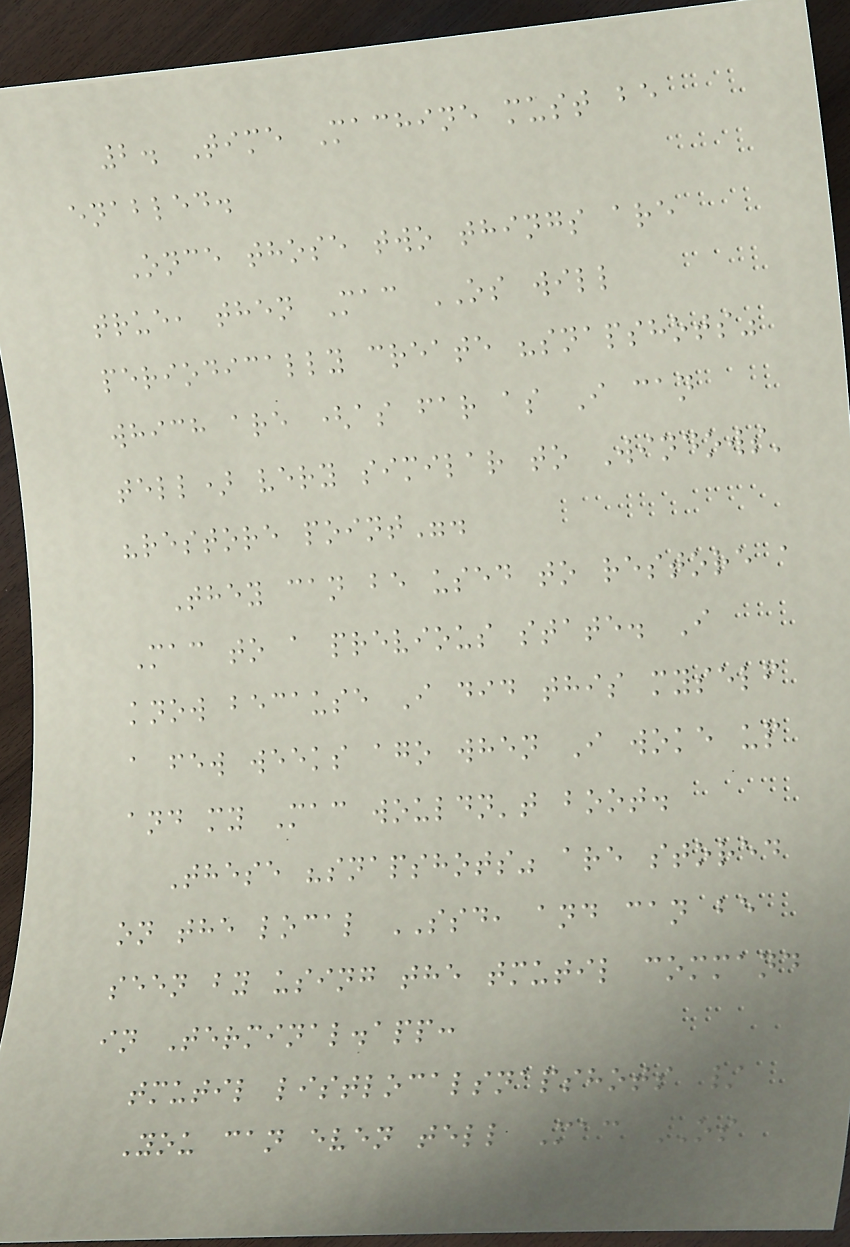2. Time Machine must be
enabled.
Once those two things are
true, then Mac OS will
periodically create "snapshots"
which are (as far as I can
tell) very similar to Windows'
"restore point".
They can be used to restore a
Mac to a previous state. I
know because I did this myself
a few weeks ago when I woke up
and my Mac wouldn't boot.
These "snapshots" are stored
on the local SSD, and can be
seen by using the tmutil command
in Terminal.app:
tmutil listlocalsnapshots /
You can even tell Mac OS
